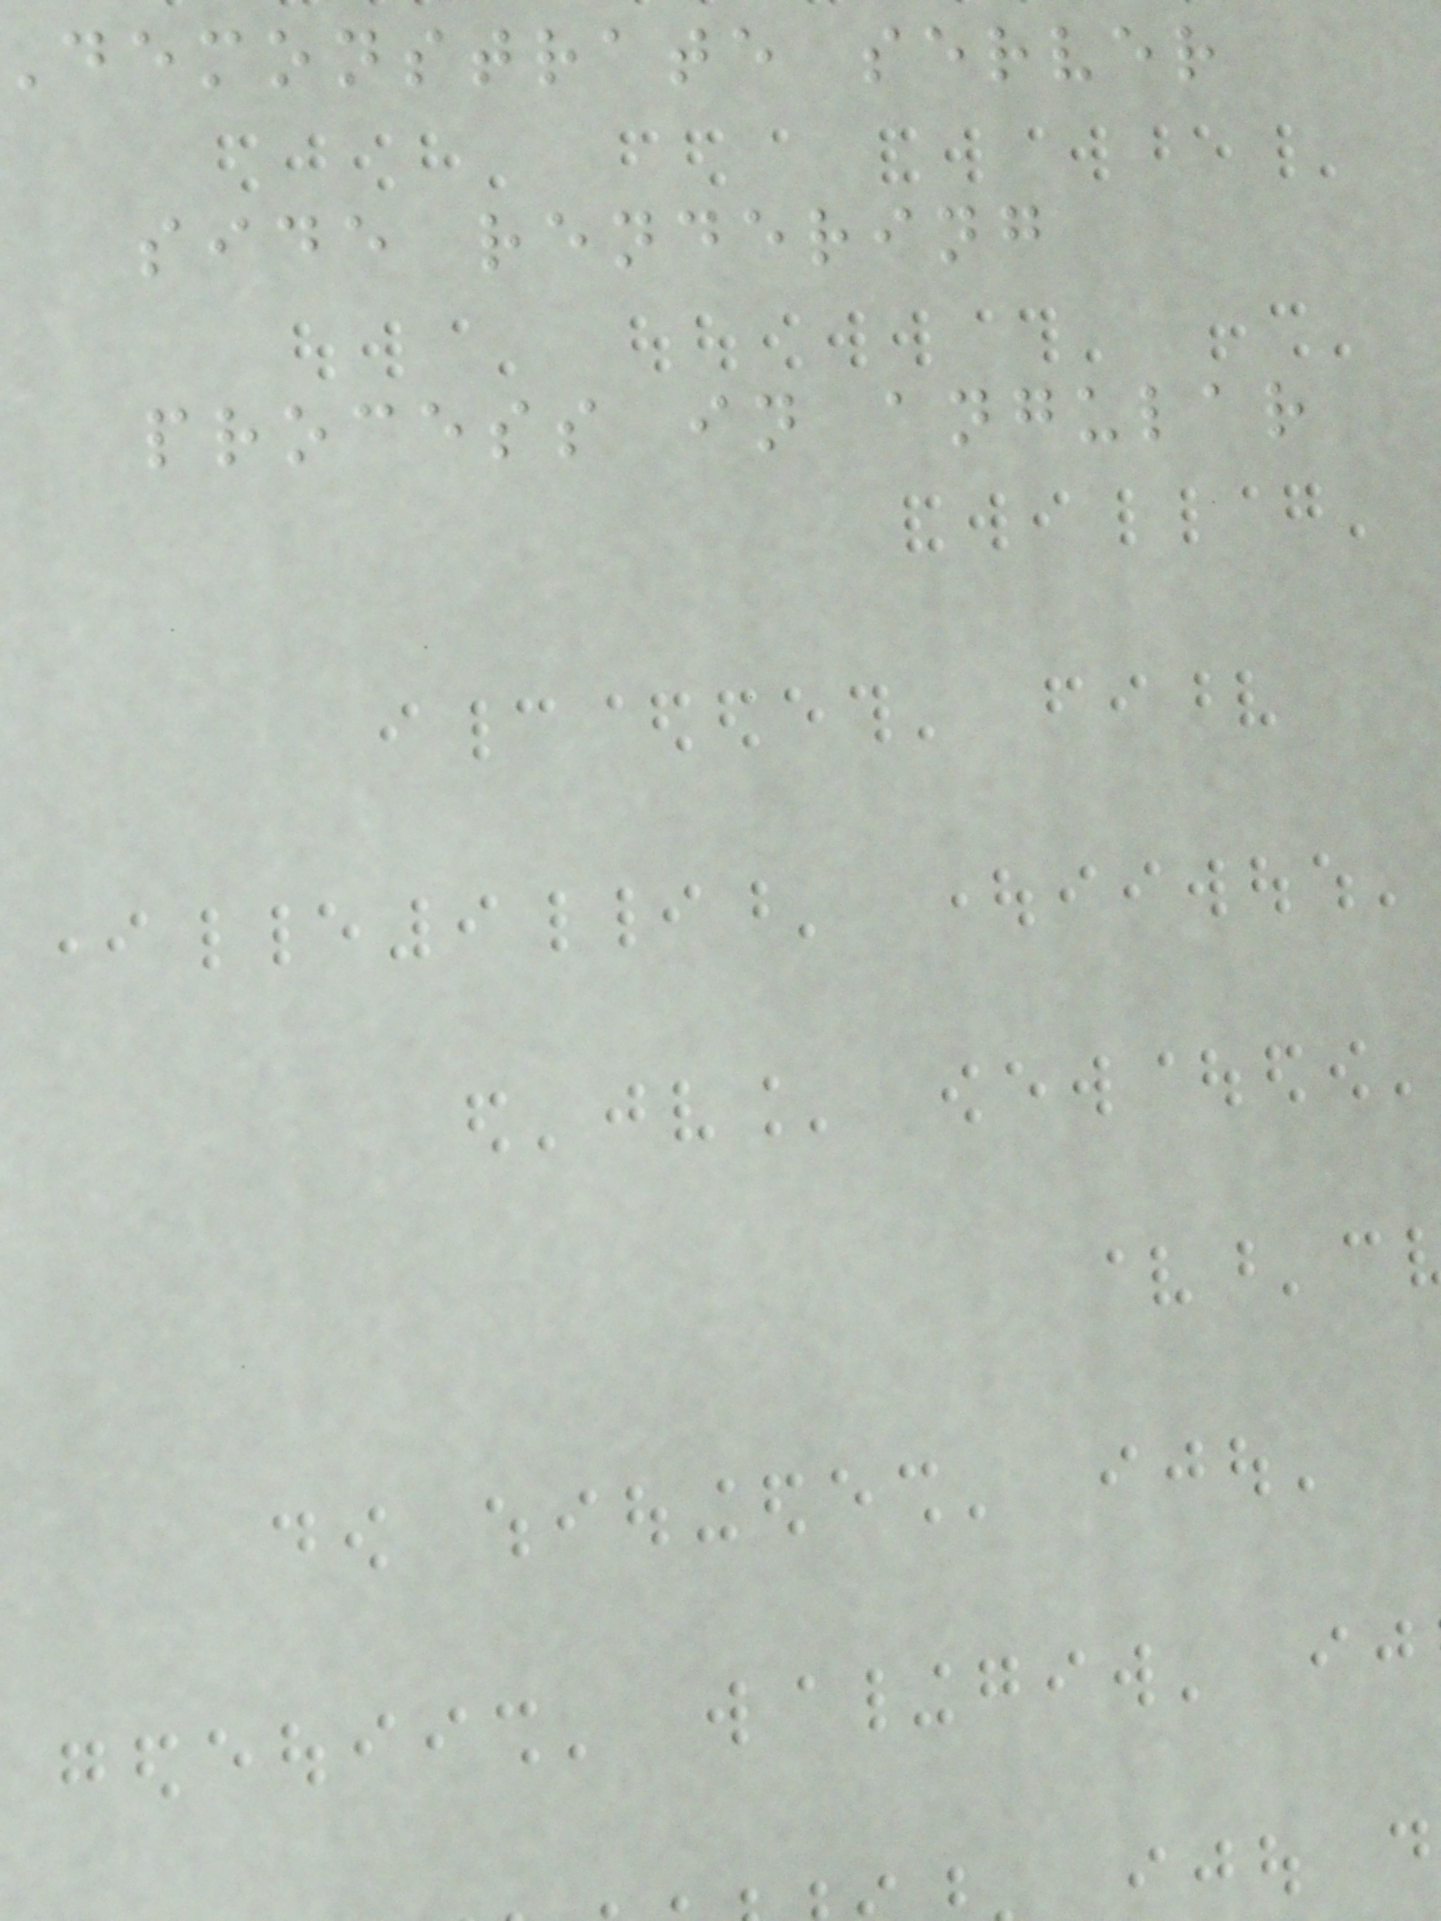demonstrate server
side rendering
process in angular
